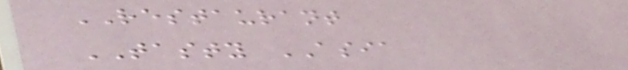RESTAURANT
TASTY ASIA
